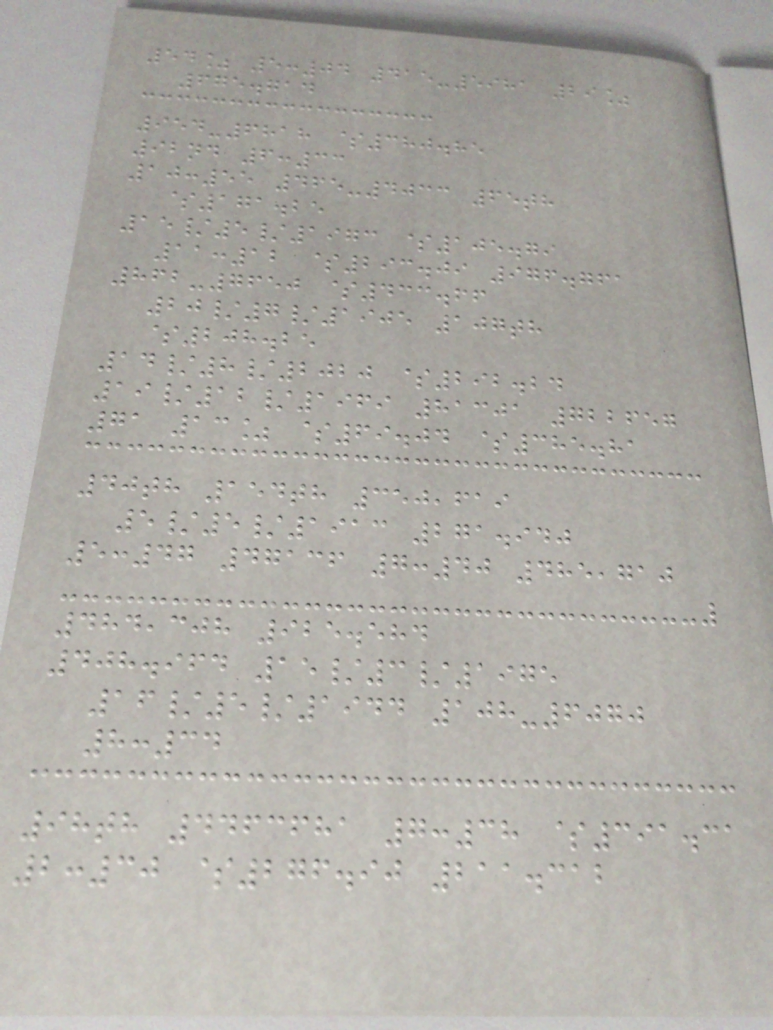54% 5:04 415-5981 29%
675.714
954-6818 $380.85
92nd 6:33
10:55 465-4033 65th
$171.25
15/5/1973 $105.79
11:12 $293.09 976.761
862-7650 $433.66
20/7/1905 107th
$208.25
14/8/2020 $292.24
19/12/1969 81301 722657
71 13% $69.04 $385.81
40th 154th 350,619
5/5/1913 271.940
5:47 47136 7:40 485,710
484,308 925.584
408.964 15/3/1975
16/5/1944 108-6070
8:34
98th 4463681 7:38 $391.31
2:30 $276.90 211.312
